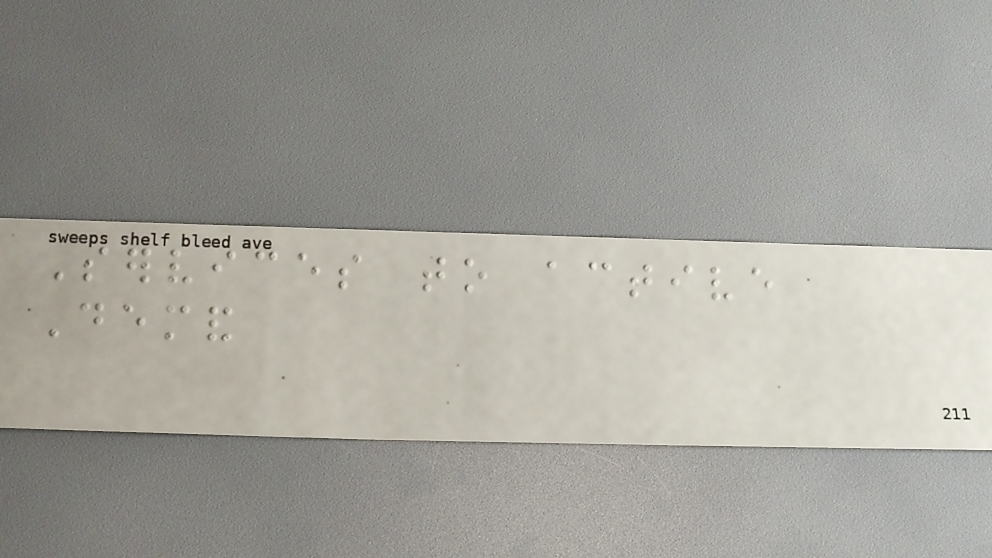Services to active
Demand
